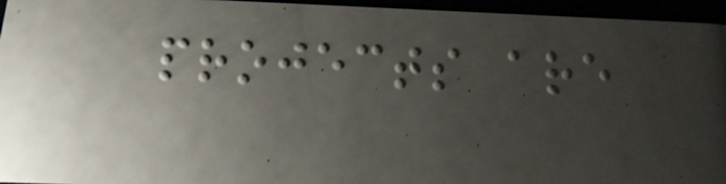projects are
